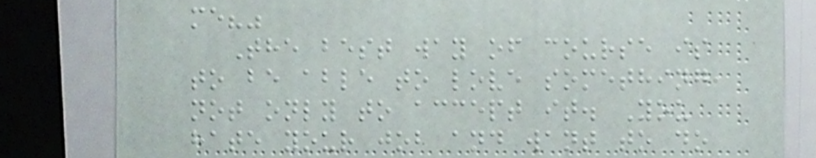me?"
The best way of course is
to be able to love something,
not only to accept it. You
hate your job and want to do
